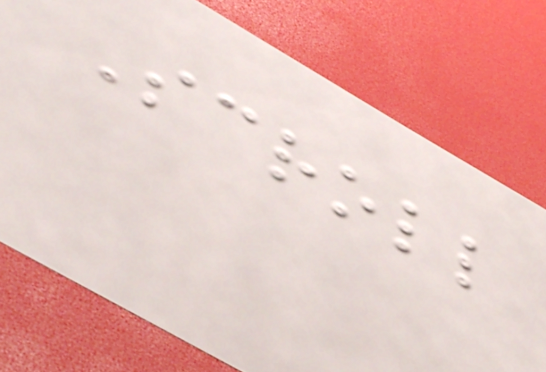Scroll
